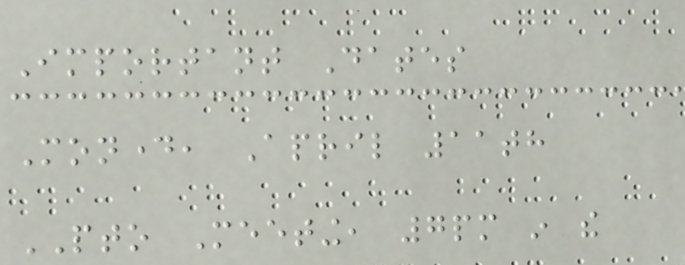Important Dates
Monday, April 11th
PTO Meeting, 7pm in the
